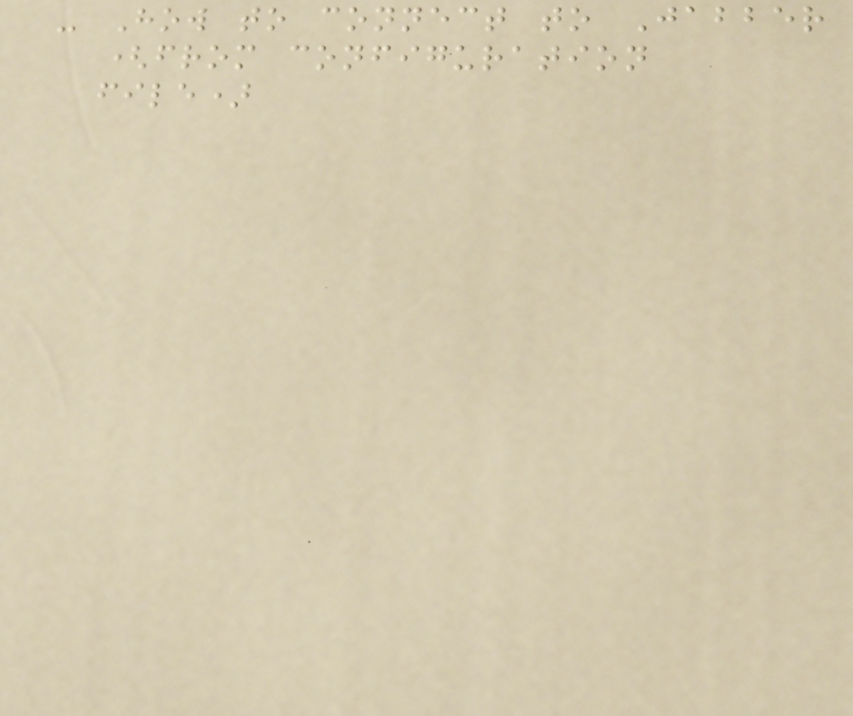- How to connect to Jabber
(from configuration
file)
